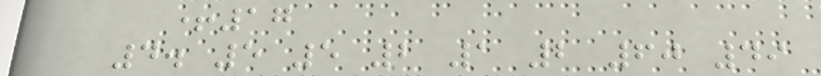+17
4. 5 5 2 1 2 60 49
